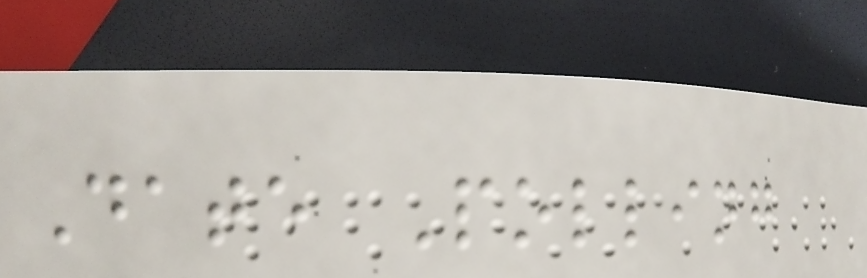Date Polling
